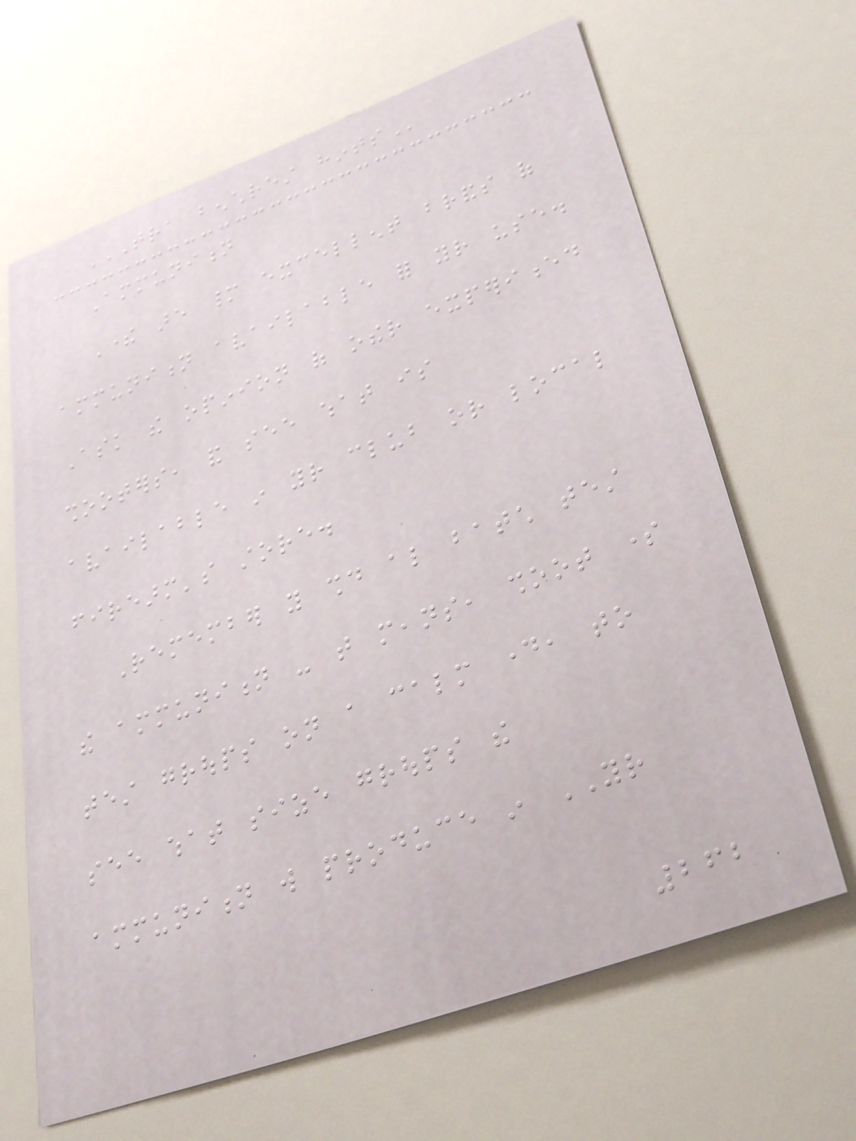TRA BENCHREST HINTS
Ammunition
There are many excellent brands of
ammunition available for your use.
Ask the opinion of other experienced
shooters, and see what is
available in your club or local
firearm's store.
Remember you should also batch test
the ammunition - that means, shoot some
test groups on a calm day, to
see what size groups the
ammunition will produce in YOUR
262
